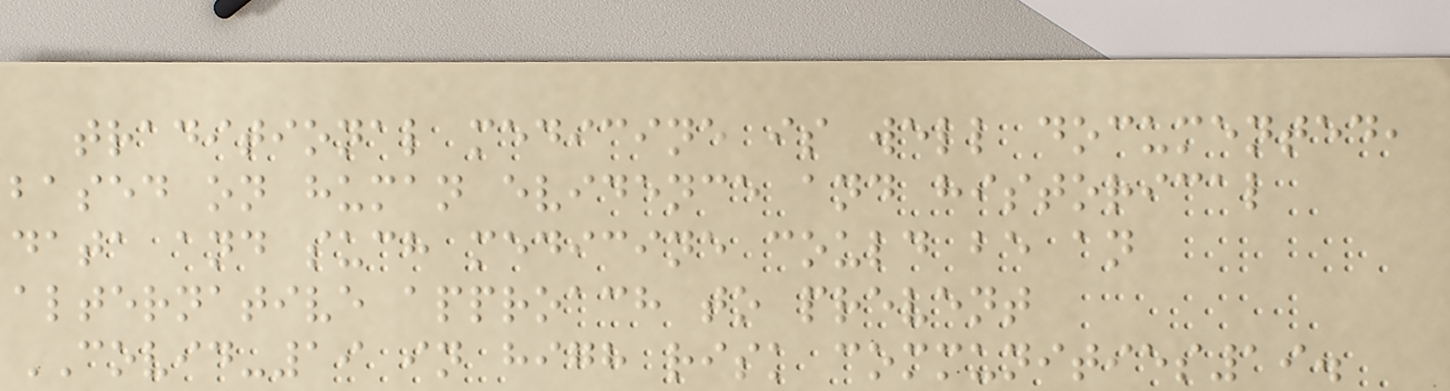traditional medicine is well documented,
based on human evidence and historical
data and such medicine could be an
alternative approach to prevent
COVID-19 in high risk communities19.
